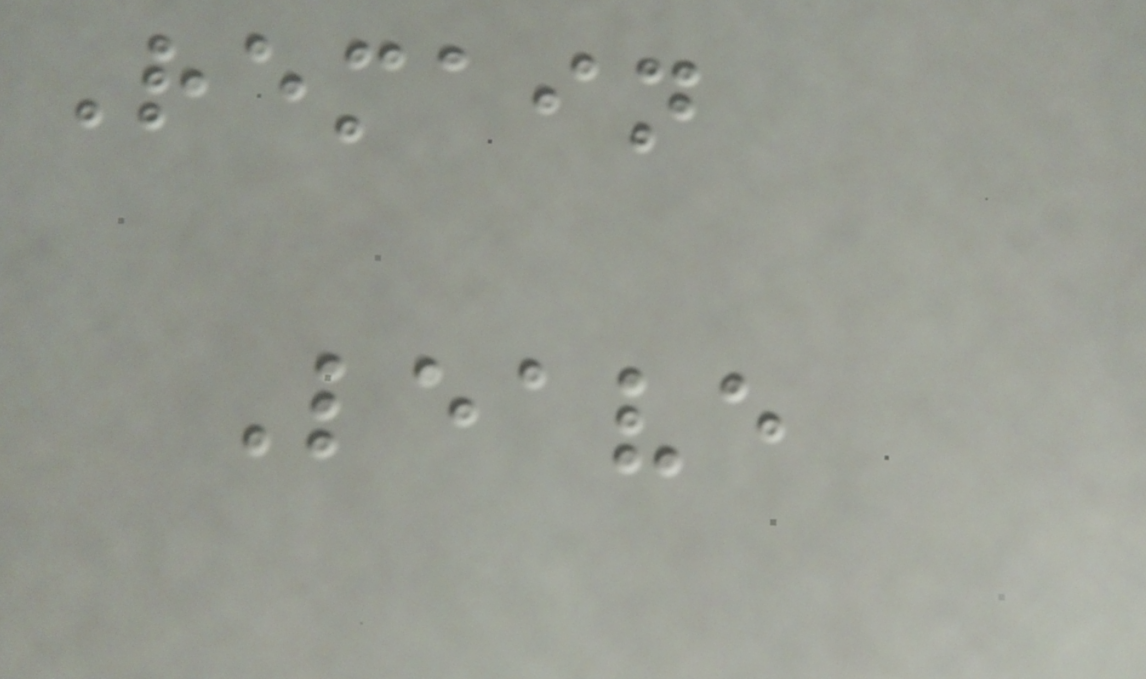Remain
Leave
